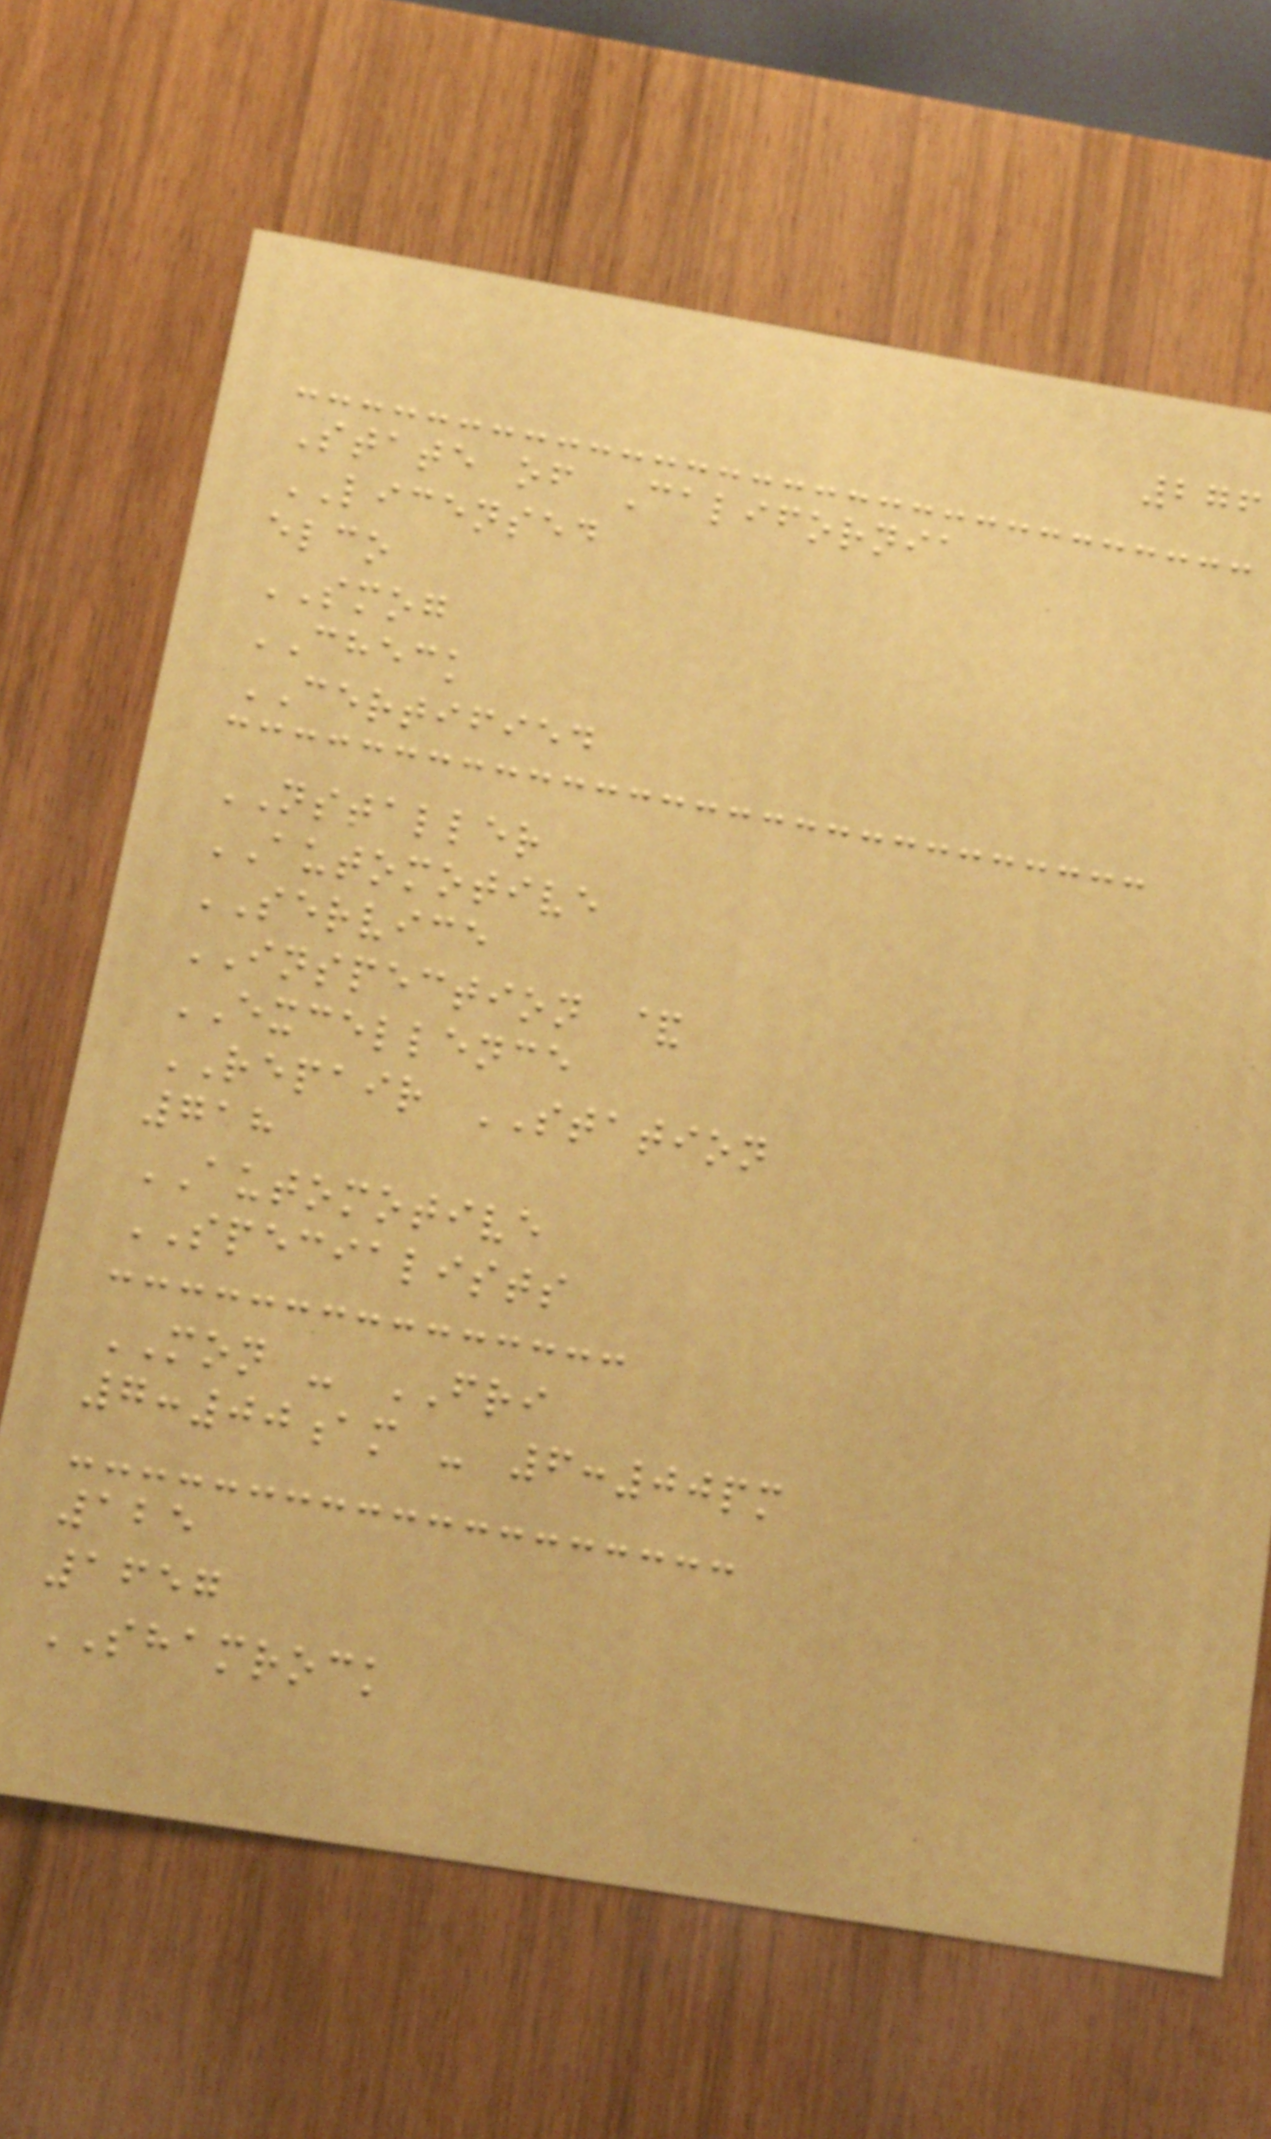276
State of California
LICENSED
elco
SMOG
CHECK
CERTIFIED
NSTALLER
AUTOMOTIVE
SERVICE
INSPECTION &
EXCELLENCE
REPAIR STATION
718
AUTOMOTIVE
SPECIALISTS
MON - FRI
7:00am - 6:00pm
125
1657
SHAMROCK
